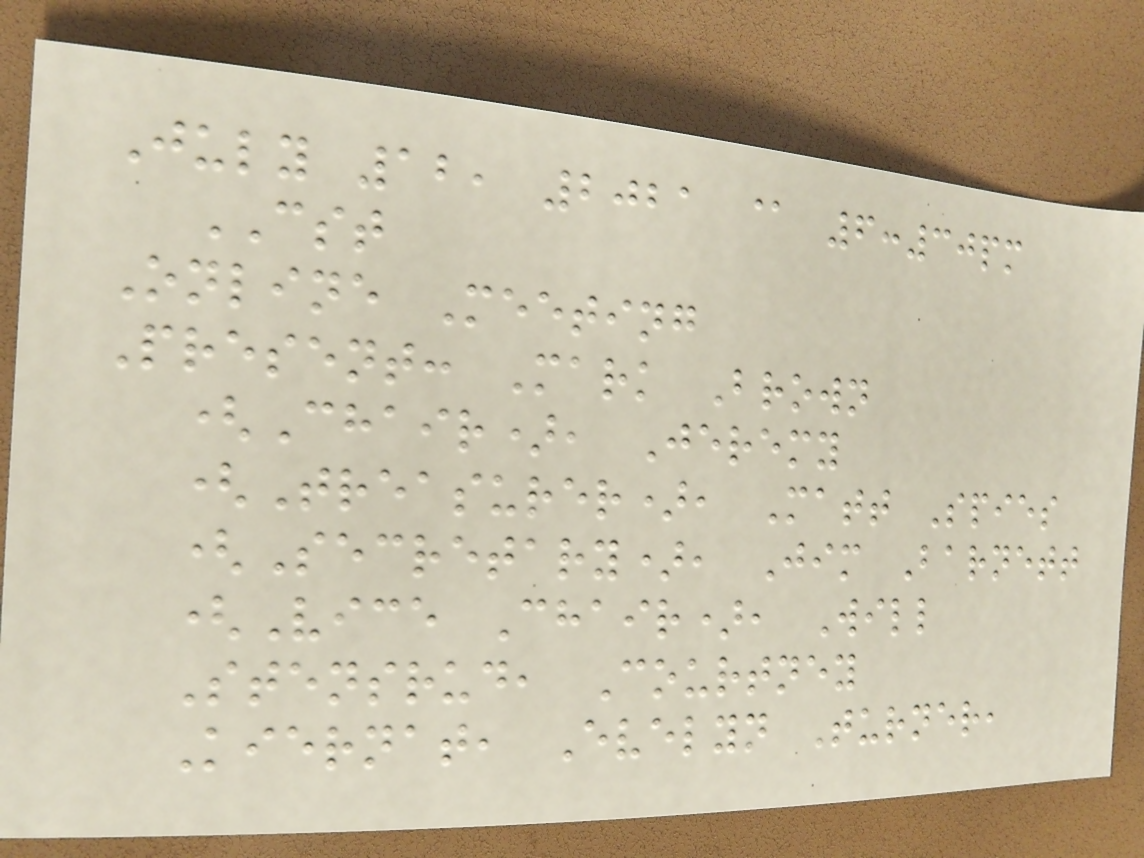July 12, 2021 @ 6:30pm
CST
Online Meeting
Present: Mark Brown
(Chair), Jeremy
(Treasurer), Matt Spies
(Secretary), Jim Barnett
(Vice Chair), Will
Stensrud, Courtney
Kiernat, Evelyn Turner,
